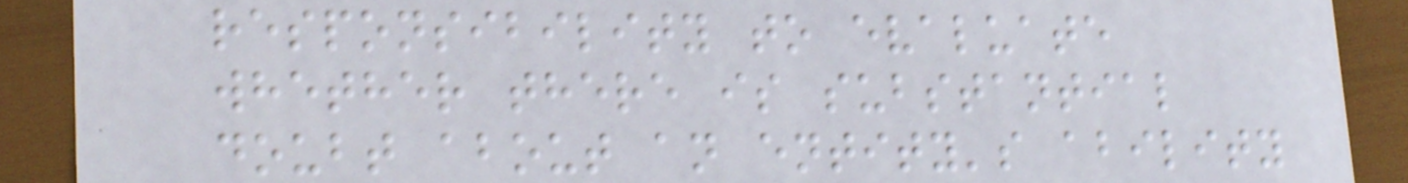responsibility to evaluate
whether there is substantial
doubt about an entity's ability
